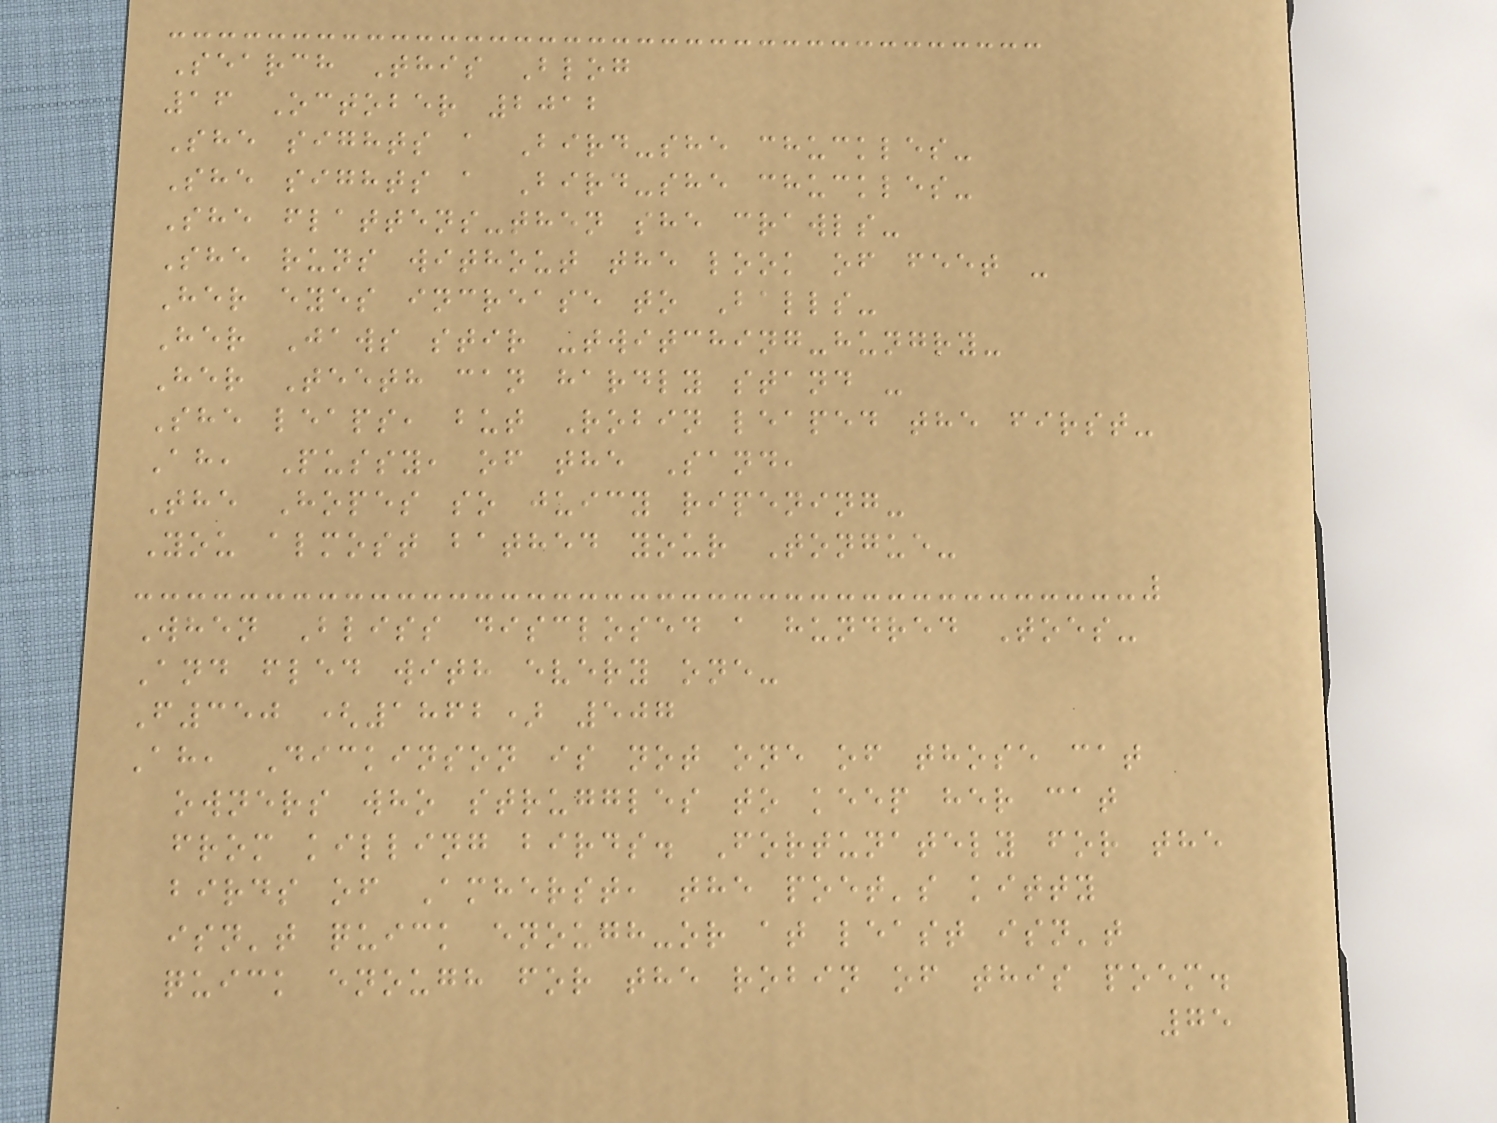Search This Blog
16 October 2012
She sights a Bird-she chuckles-
She sights a Bird-she chuckles-
She flattens-then she crawls-
She runs without the look of feet -
Her eyes increase to Balls-
Her Jaws stir -twitching-hungry-
Her Teeth can hardly stand -
She leaps, but Robin leaped the first-
Ah, Pussy, of the Sand,
The Hopes so juicy ripening-
You almost bathed your Tongue-
When Bliss disclosed a hundred Toes-
And fled with every one-
F350 (1862) 507
Ah, Dickinson is not one of those cat
owners who struggles to keep her cat
from killing birds. Fortunately for the
birds of Amherst, the poet's kitty
isn't quick enough-or at least isn't
quick enough for the robin of this poem.
75
